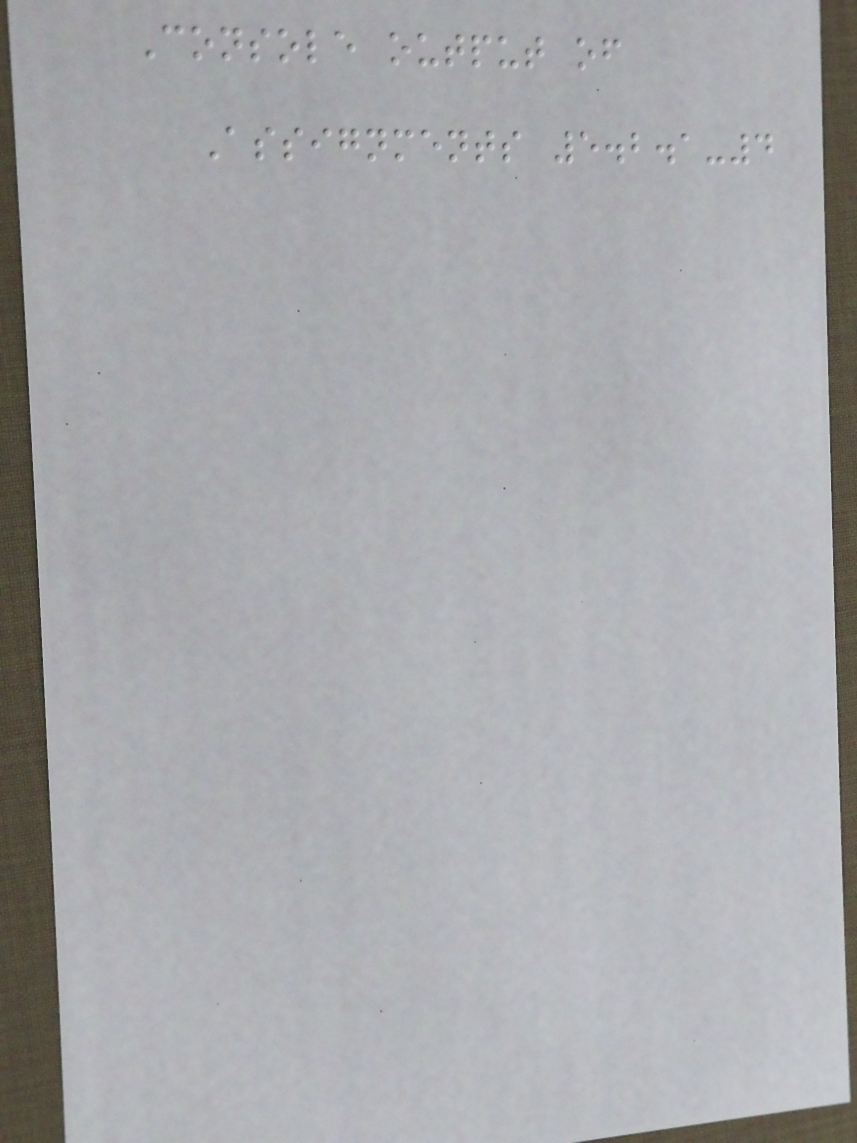Console output of
Assignments 5.2.1-4
